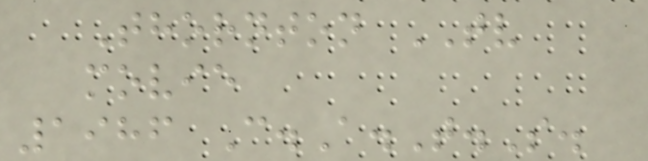Thornton TV
movie
1986 C.A.T.S.
